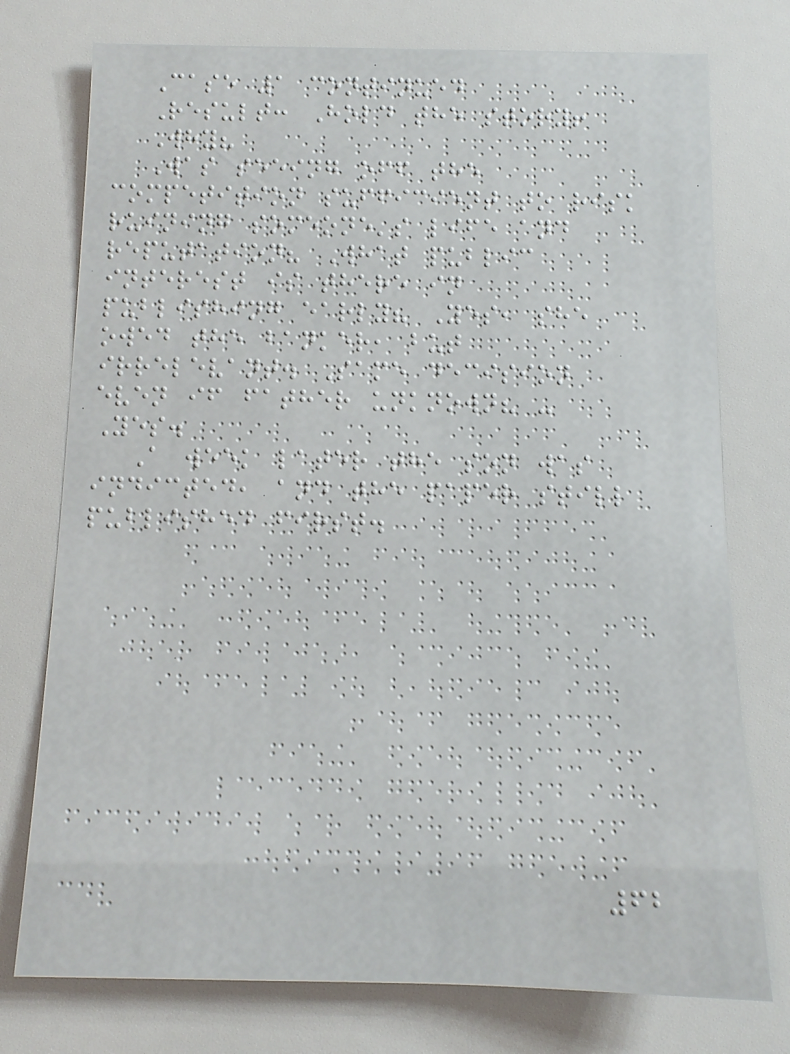Case 1 continued
Result: Hold the story!
Why?
Was seeing off the
competition sufficient to risk
ruining someone's life and
reputation? What public
interest is there in
publishing early? Yes, she
owed the banker, but
irrelevant. Same decision
even if father unknown? -
Yes.
A week later the son was
indicted, and the paper still
published first.
62
